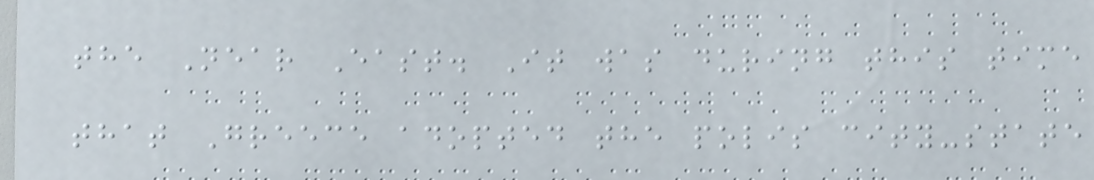the Near East. It was during this time
that Greece adopted the polis city-state
